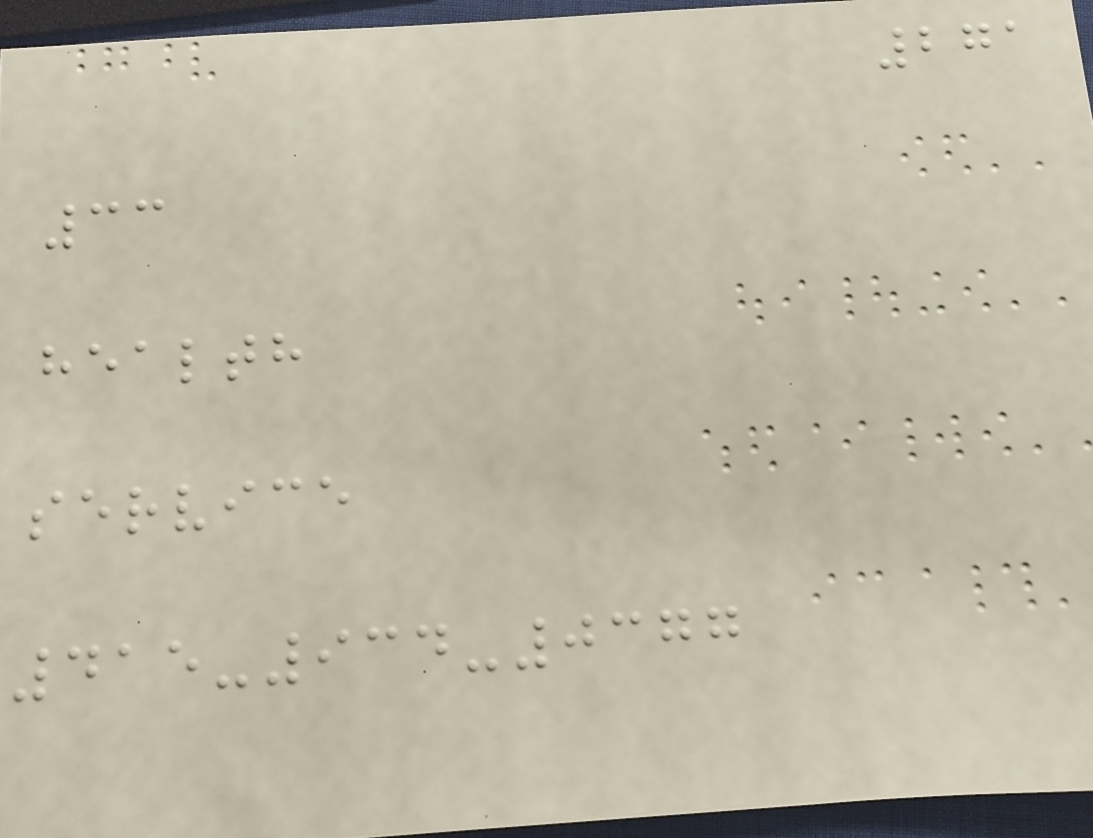271
33
health
service
415-934-0377
